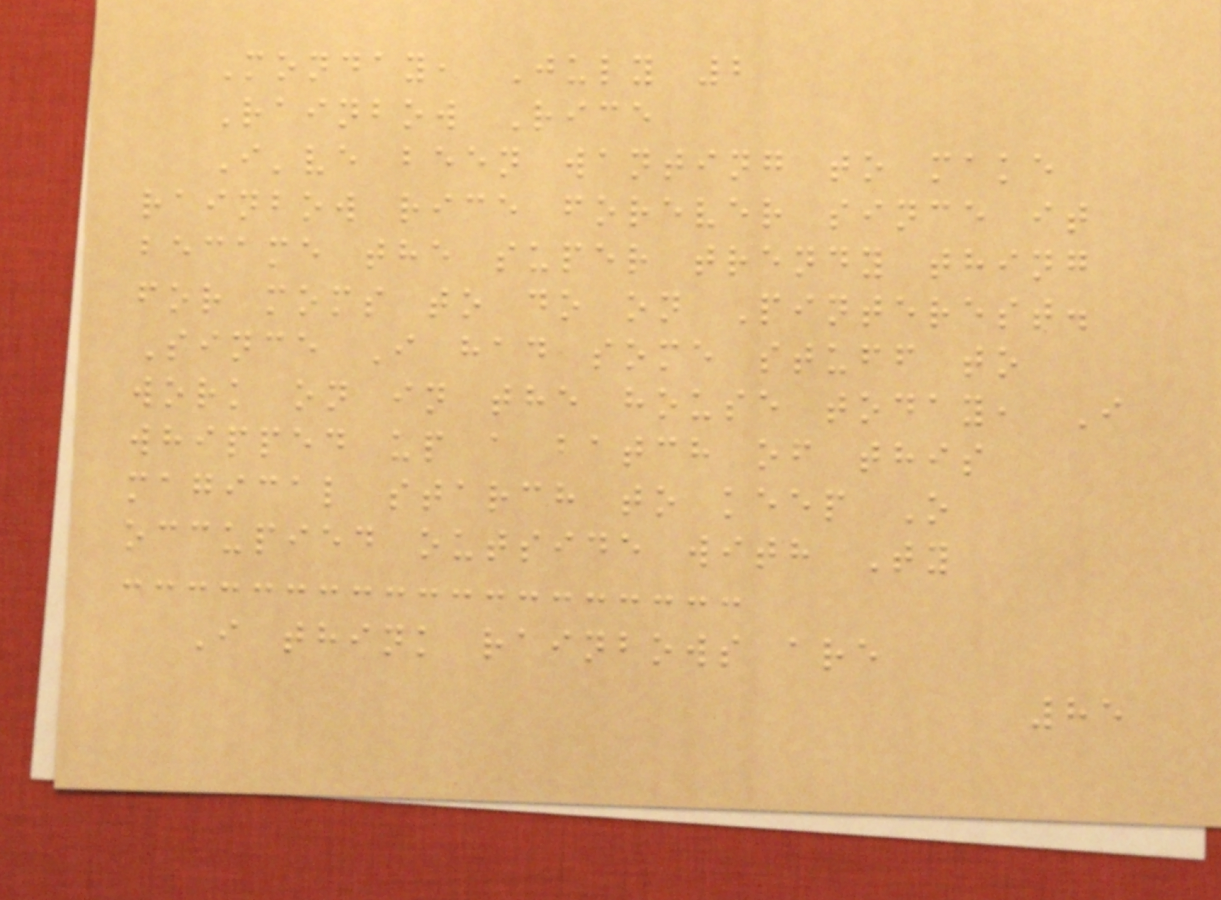Monday, July 2
Rainbow Rice
I've been wanting to make
rainbow rice forever since it
became the super trendy thing
for moms to do on Pinterest.
Since I had some stuff to
work on in the house today, I
whipped up a batch of this
magical starch to keep O
occupied outside with Ty
I think rainbows are
85
